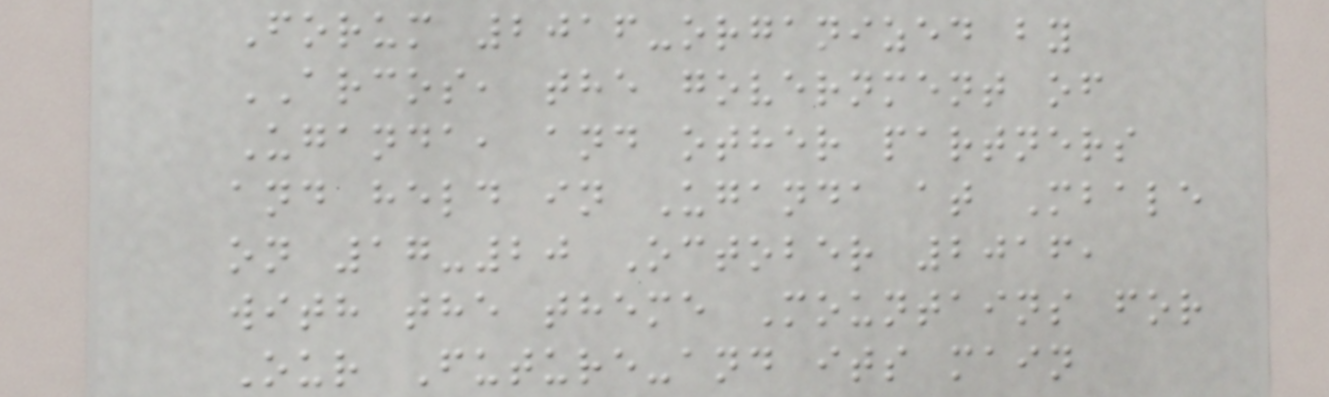Forum 2016-organized by
ARCOS, the government of
Uganda, and other partners
and held in Uganda at Mbale
on 17-20 October 2016,
with the theme Mountains for
Our Future-and its main
